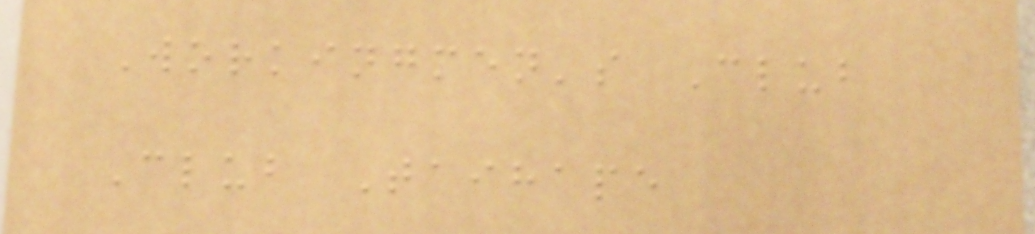Workingmen's Club
Club Taihape
